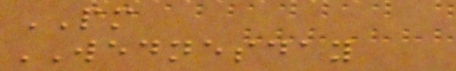PM
WEDNESDAY
